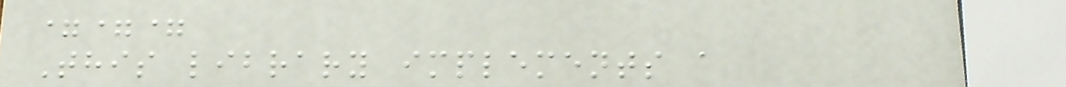===
This library implements a
